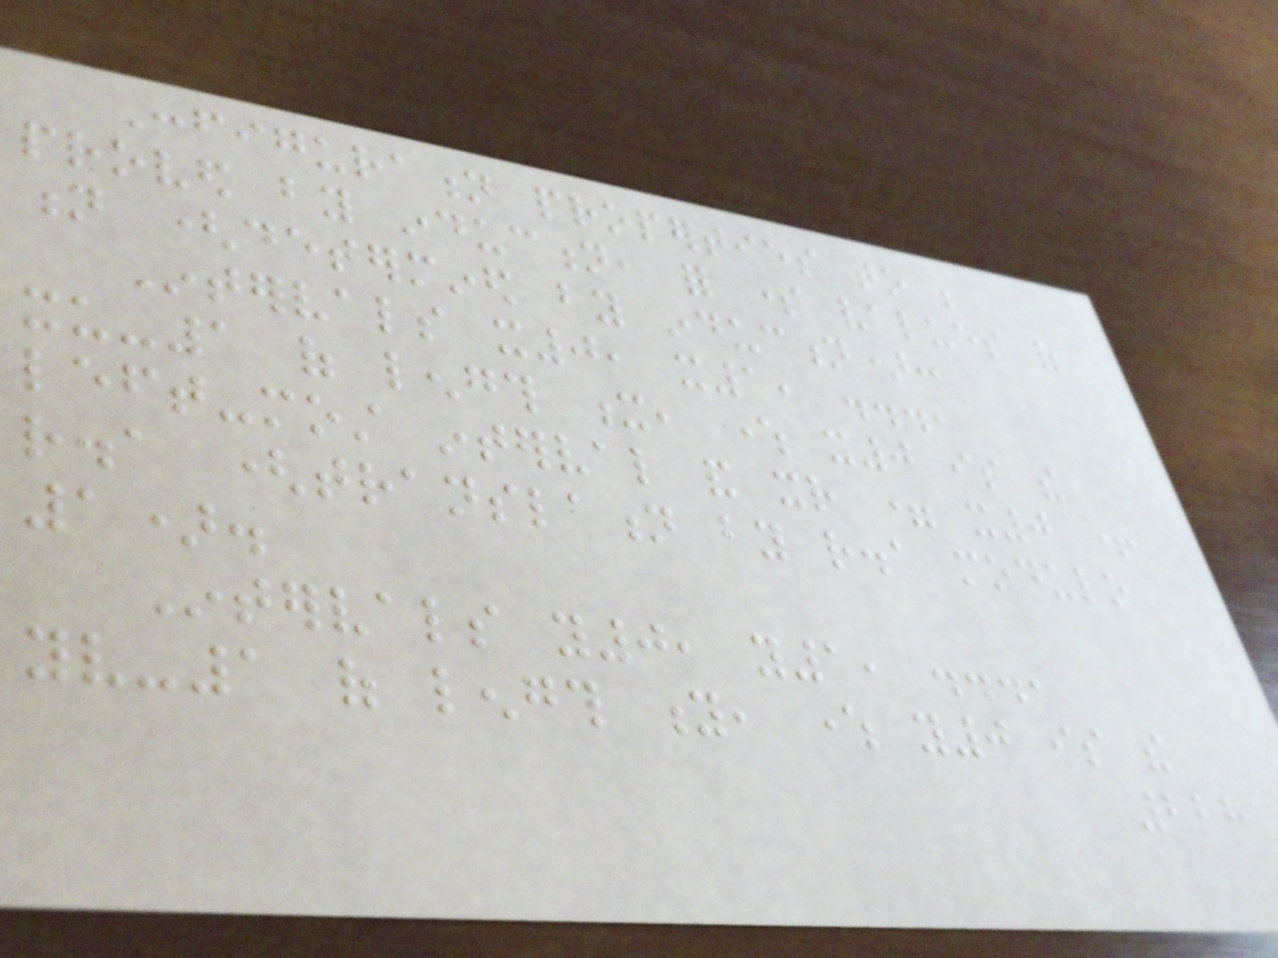Configuration properties to be
proved by induction, for some values of
n (determined by induction):
Intervals x0, x1, ...,
xu-1 of length x, where x0 is the
left-most interval and xr = x0 +
r.a (translation by r.a modulo
1).
Intervals y0, y1, ...,
yv-1 of length y, where y0 is the
228
